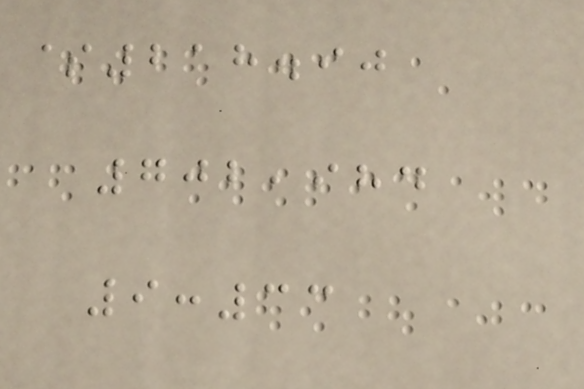$218.90
702,984
9:33
